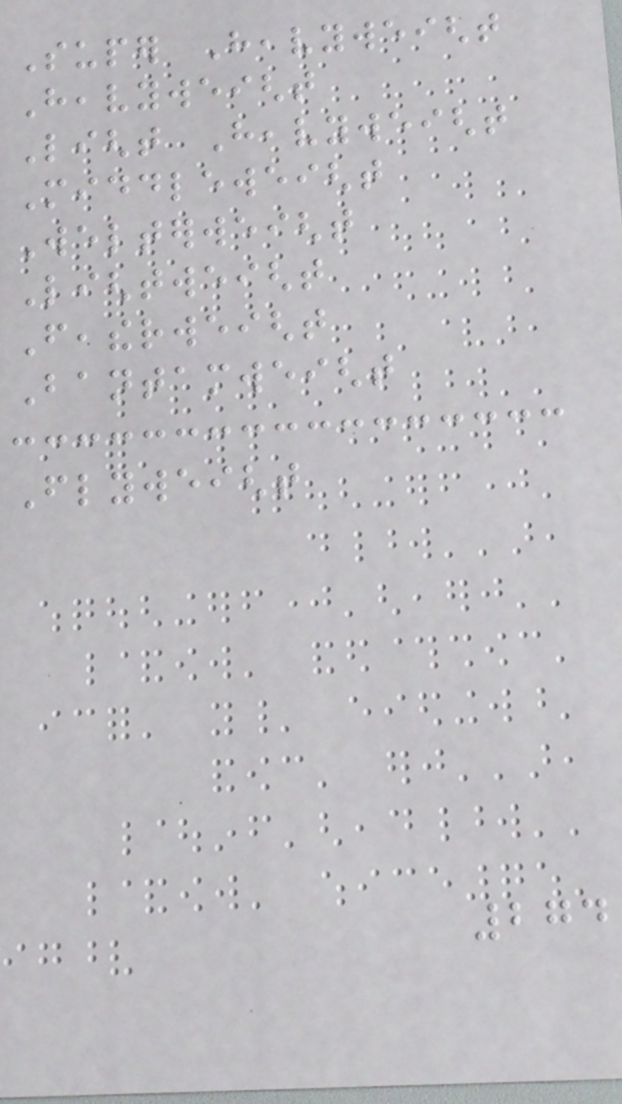Super Heavyweight
Heavyweight
Light Heavyweight
Middleweight
Welterweight
Lightweight
Featherweight
Bantamweight
Flyweight
274
